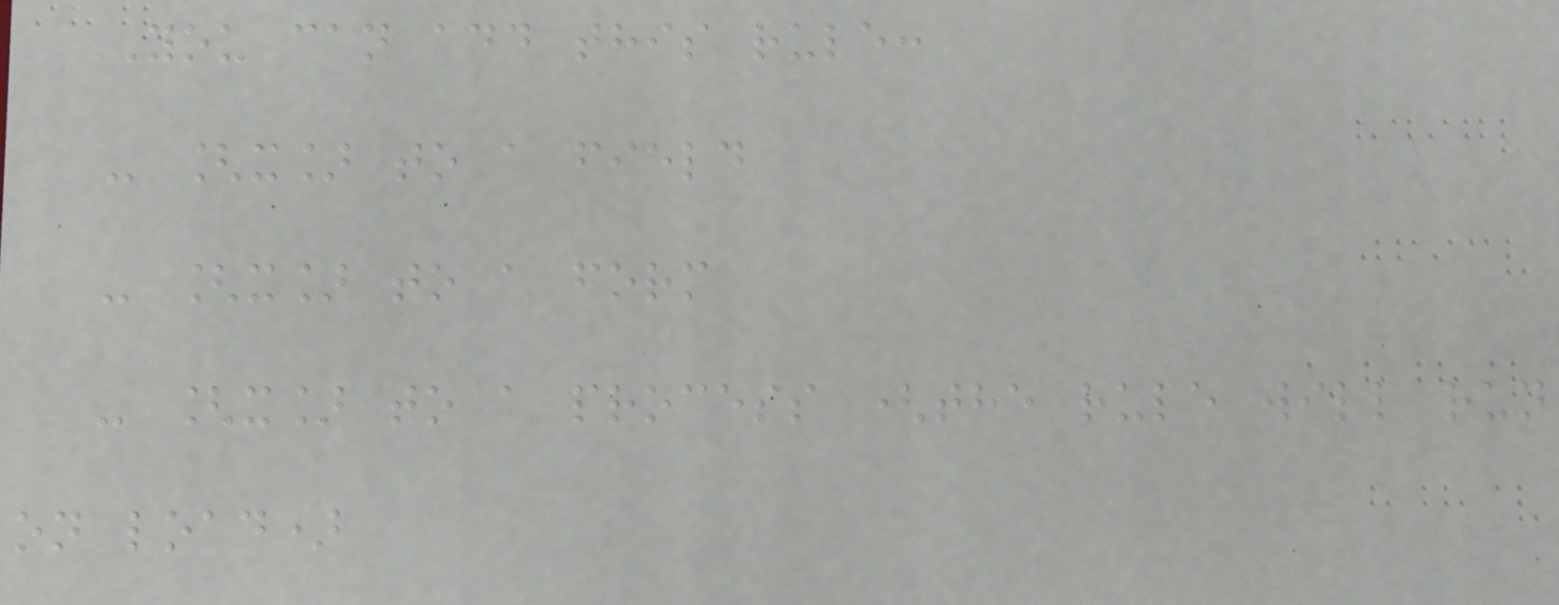You can add this rule:
- [x] to a field
- [x] to a form
- [x] to a process (the rule will run
on load)
